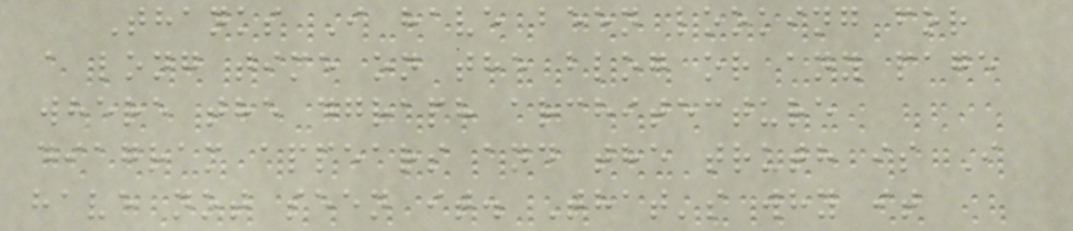Thanks I have been looking for
a long time on the blog or any page
where the dgraph architecture
diagram appears and the truth is I
have not seen it. That's why it
